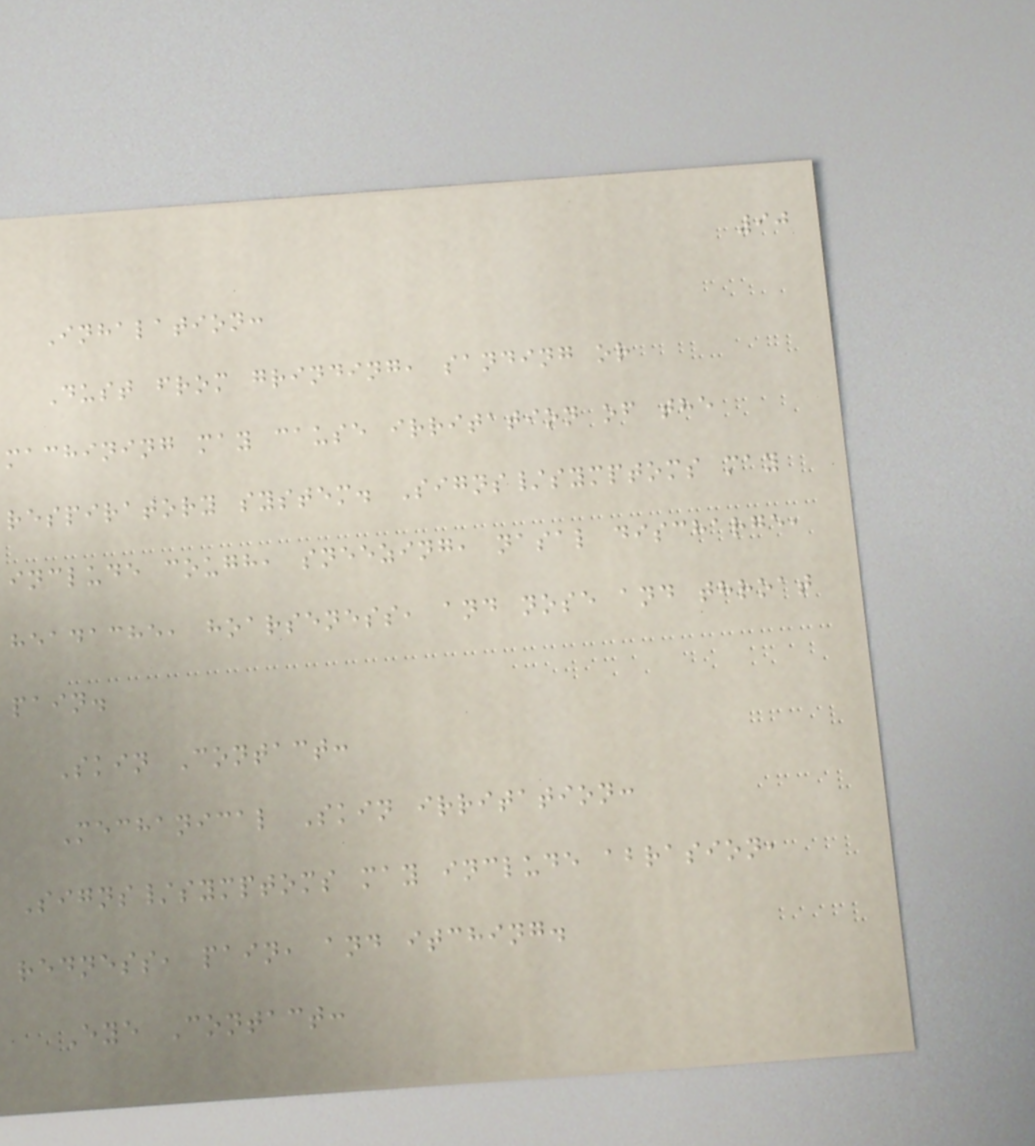90
Inhalation:
Dust from grinding, sanding or
machining may cause irritation of the
respiratory system. Signs/symptoms may
include cough, sneezing, nasal discharge,
headache, hoarseness, and nose and throat
pain.
Skin Contact:
Mechanical Skin irritation:
Signs/symptoms may include abrasion,
redness, pain, and itching.
Eye Contact:
